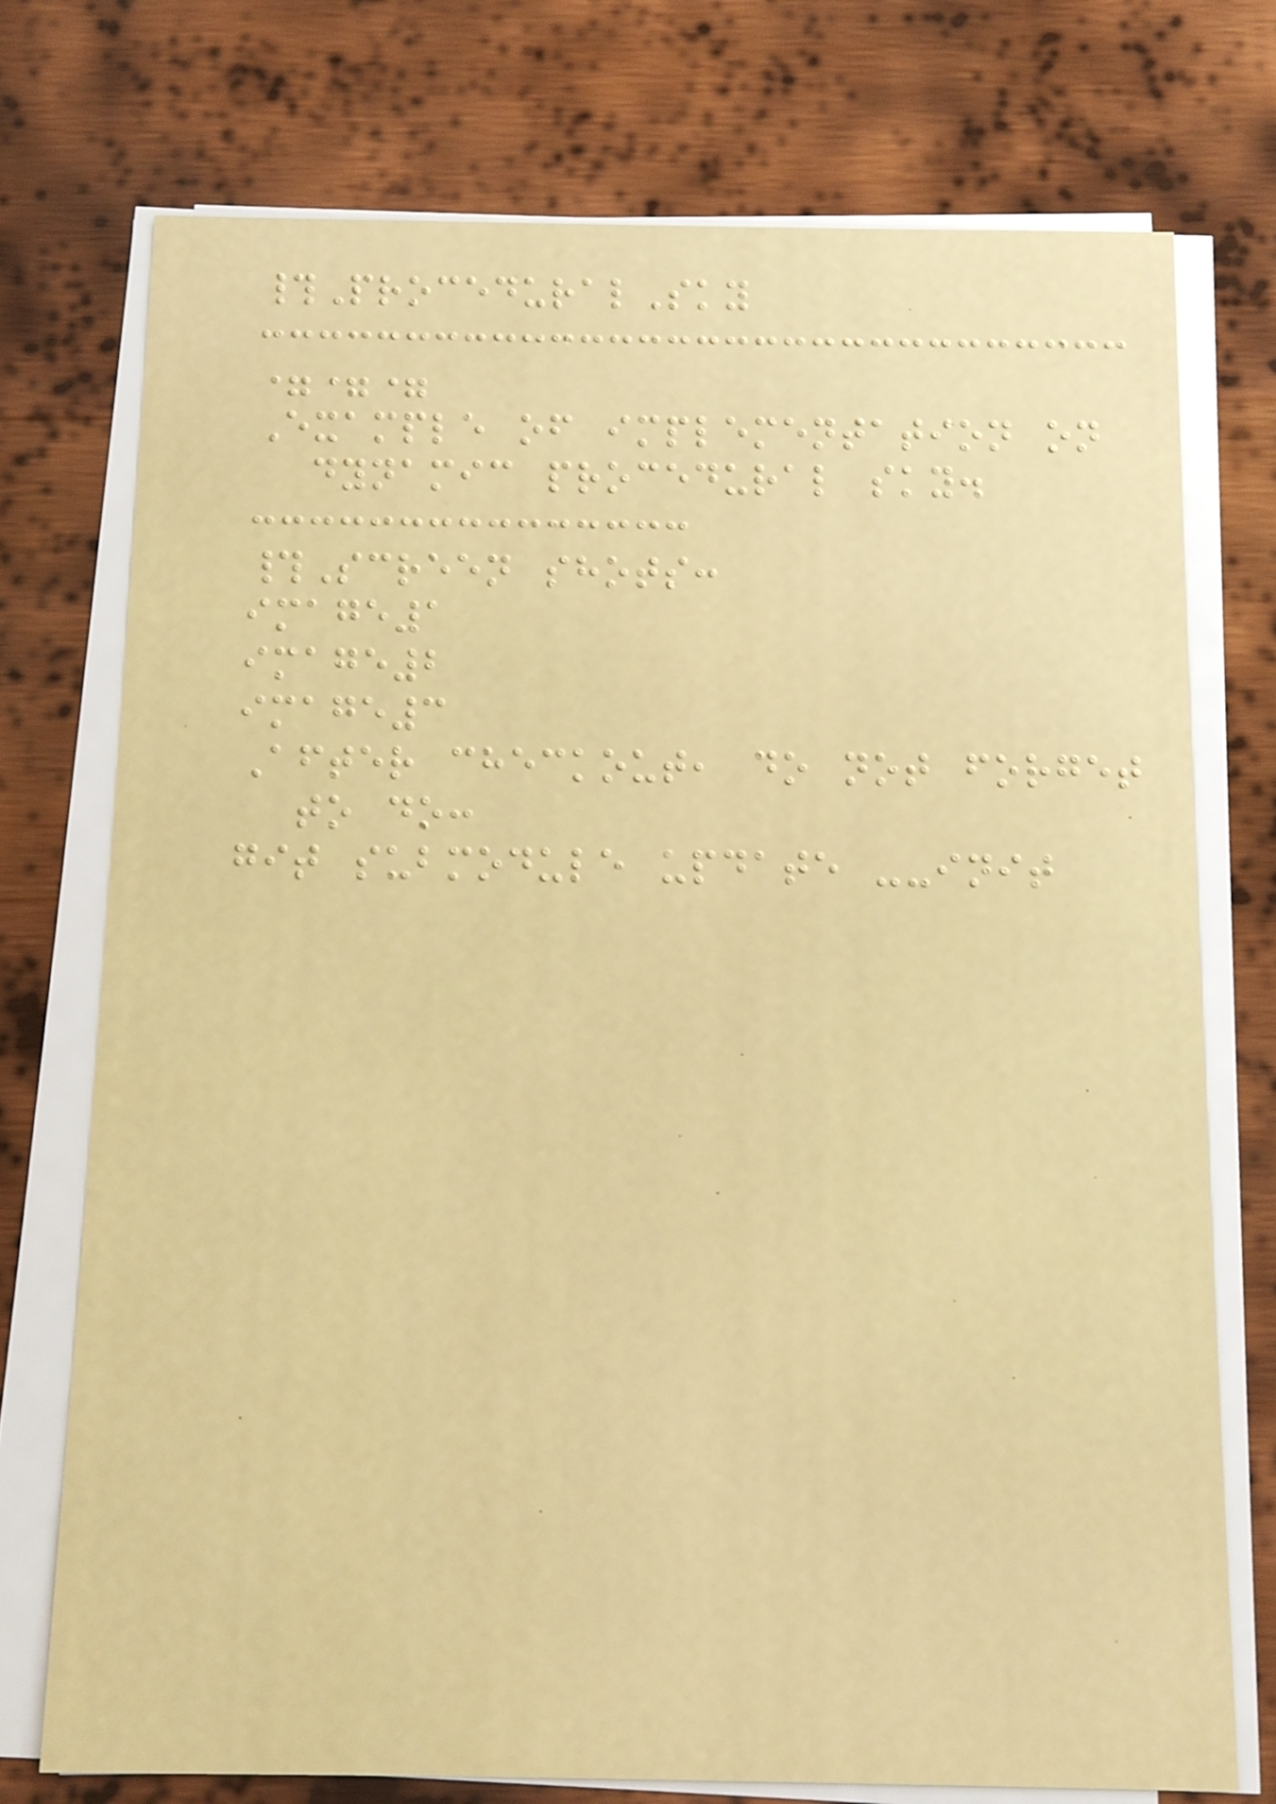#ProceduralSky
===
Example of implementation on
dynamic procedural sky.
#Screen shots:
image1
image2
image3
After checkout, do not forget
to do:
git submodule update --init
